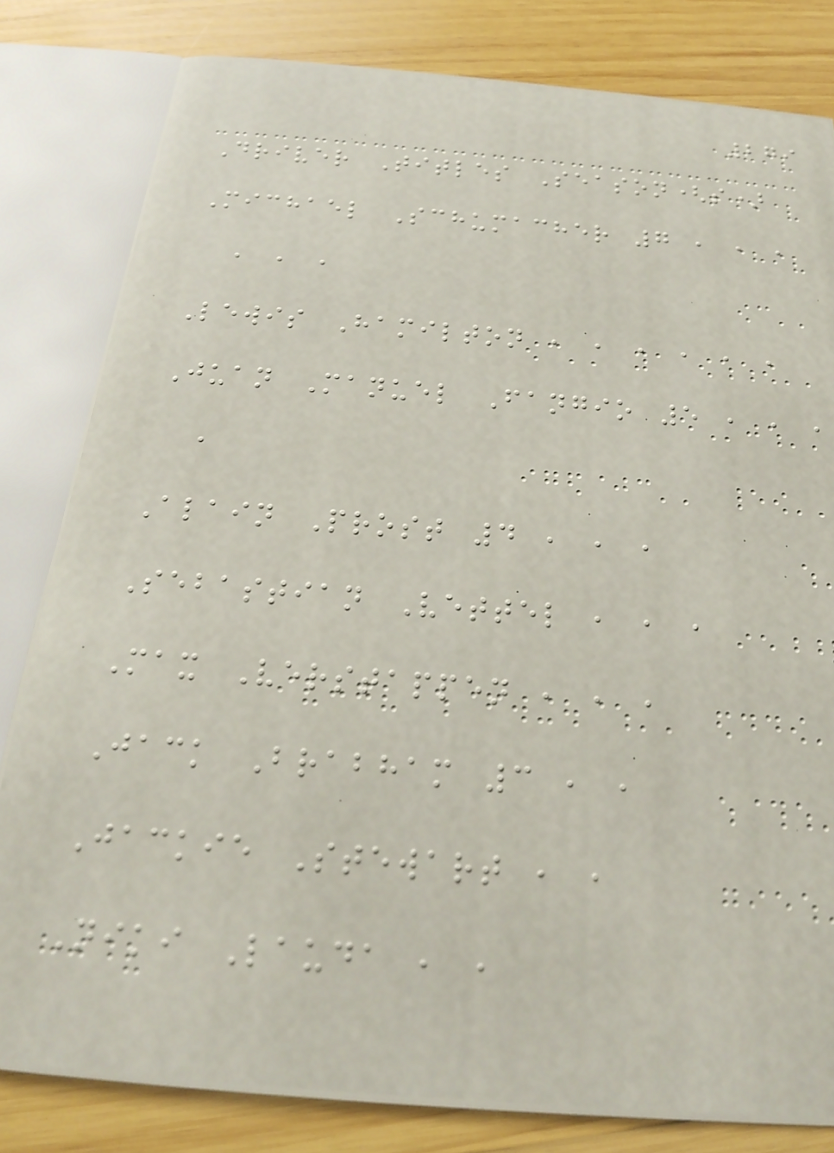279
Driver Titles Season(s)
Michael Schumacher 7 , , ,
, , ,
Lewis Hamilton , , , , , ,
Juan Manuel Fangio 5 , , ,
,
Alain Prost 4 , , ,
Sebastian Vettel , , ,
Max Verstappen , , ,
Jack Brabham 3 , ,
Jackie Stewart , ,
Niki Lauda , ,
